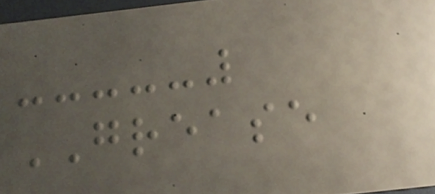GREASE
